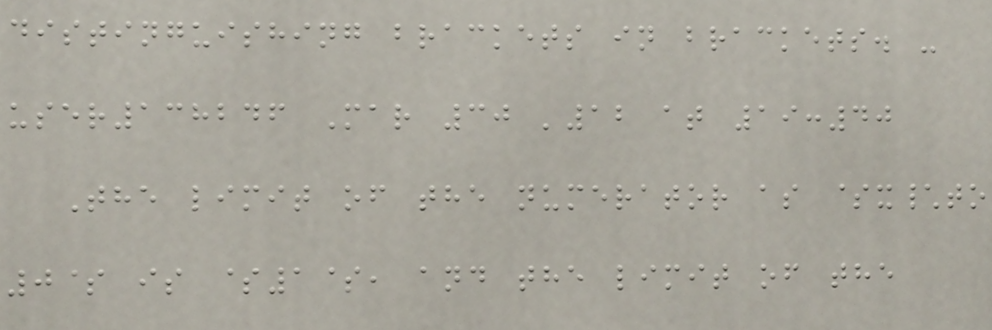distinguishing brackets in brackets. -
user138246 Mar 30 '12 at 19:40
The limit of the numerator as $x\to
0$ is $1$, and the limit of the
